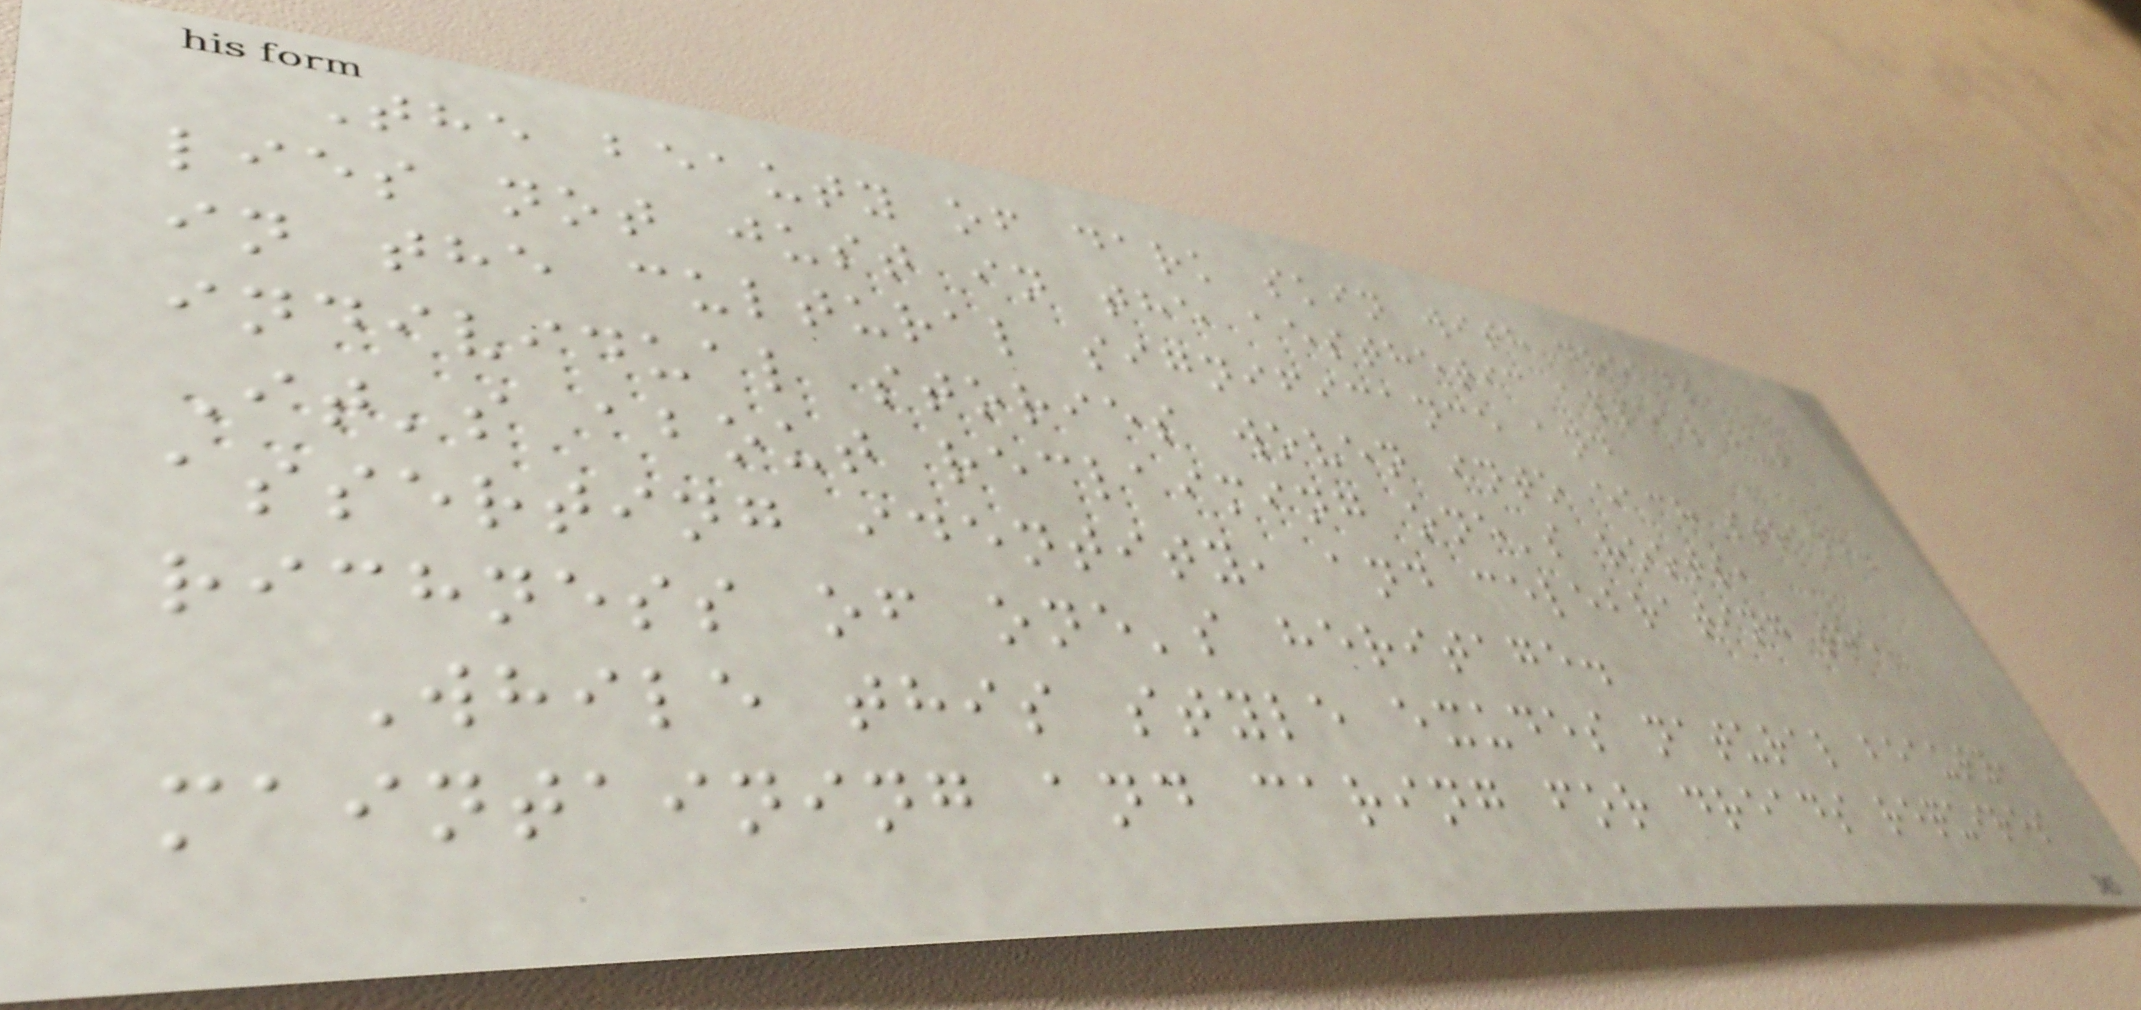The beauty of dark skin with dreads
lies not just in the aesthetic appeal but
in the cultural significance and
individual stories woven into each strand.
It's about reclaiming one's roots,
asserting identity, and celebrating the
richness of one's heritage.
While this style exudes natural beauty,
maintaining and caring for dreads requires
